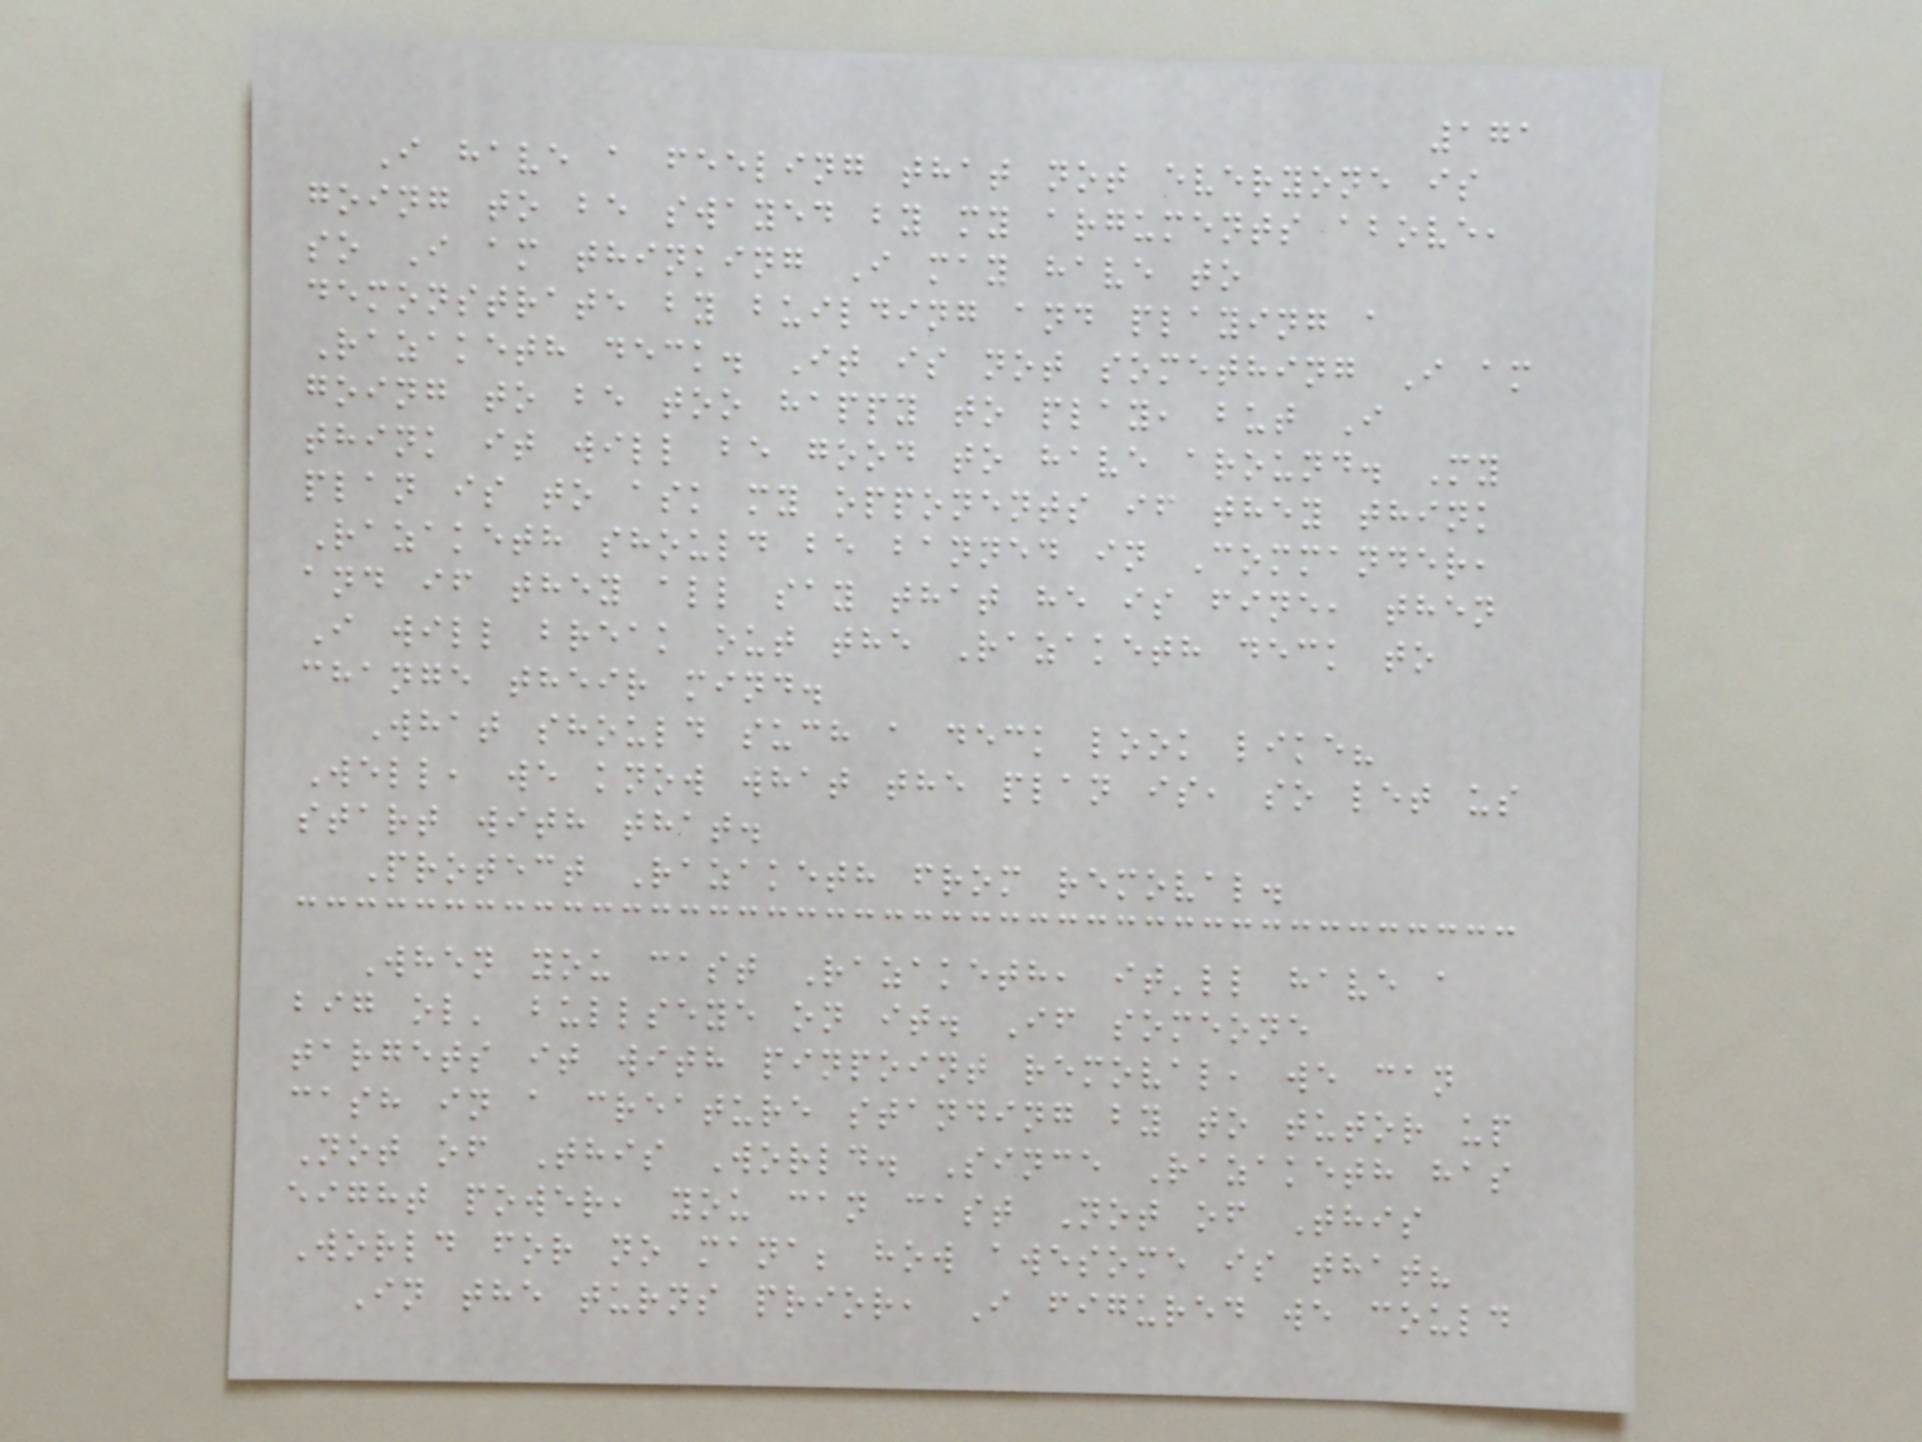171
I have a feeling that not everyone is
going to be swayed by my arguments above,
so I am thinking I may have to
demonstrate by building and playing a
Razaketh deck. It is not something I am
going to be too happy to play, but I
think it will be good to have around. My
plan is to ask my opponents if they think
Razaketh should be banned in Commander,
and if they all say that he is fine, then
I will break out the Razaketh deck to
change their mind.
What should such a deck look like?
Well, we know what the plan is, so let us
start with that.
Protect Razaketh from removal.
When you cast Razaketh, it'll have a
big ol' bullseye on it. If someone
targets it with pinpoint removal, we can
cash in a creature standing by to tutor up
Not of This World. Since Razaketh has
eight power, you can cast Not of This
World for no mana; how awesome is that?
In the turns prior, I figured we could
